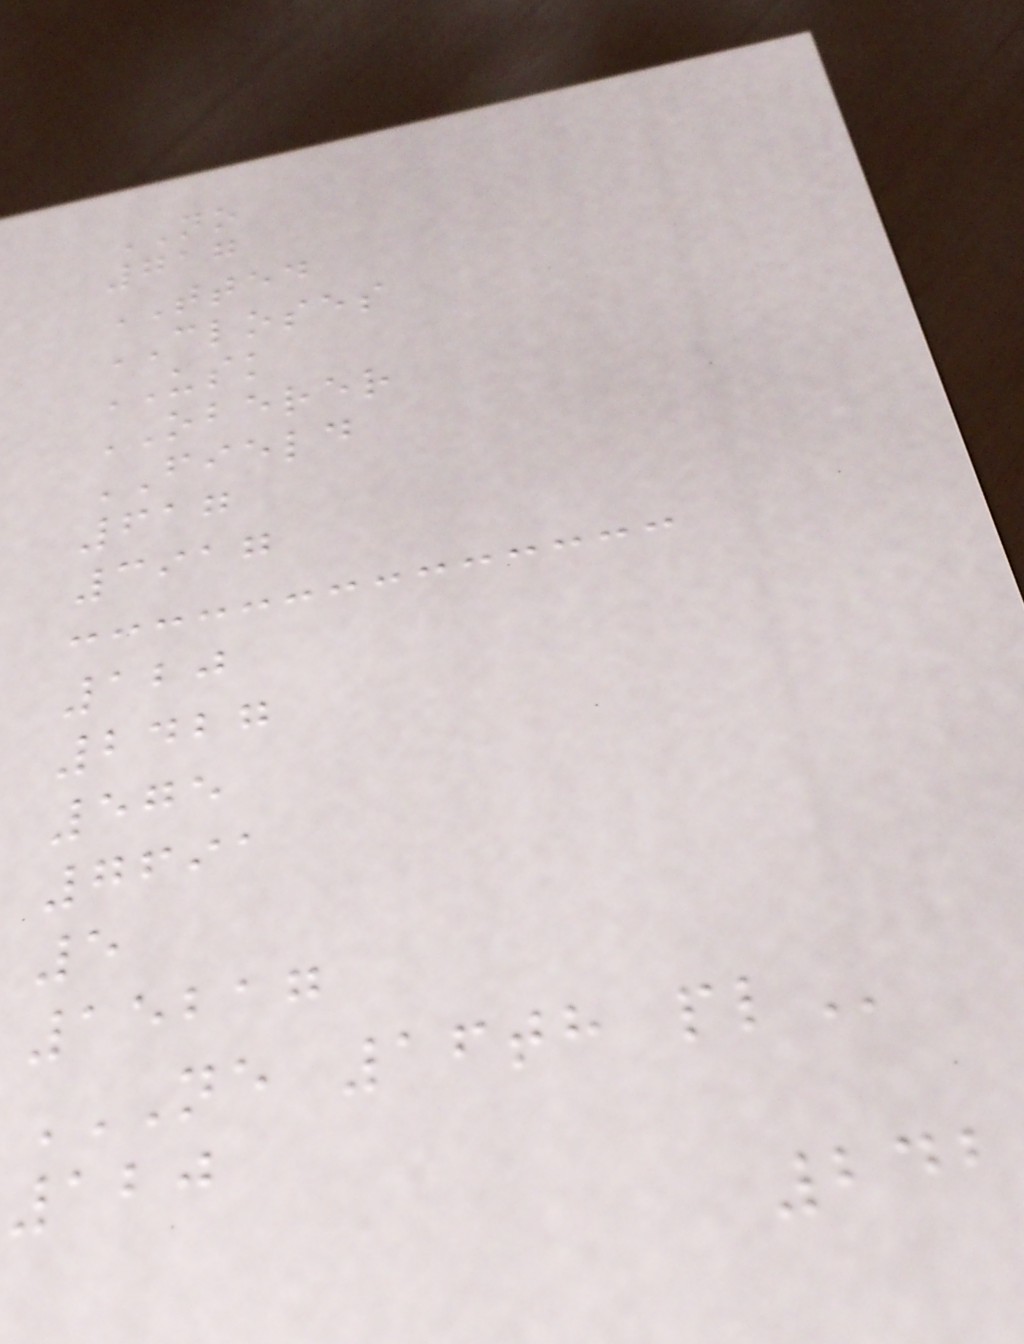NO
717
TTED
CLOSES
USK
OBERER
FIELD
617
3917
120
2427
575
7691
5
15217
NE 16TH PL
120
242
